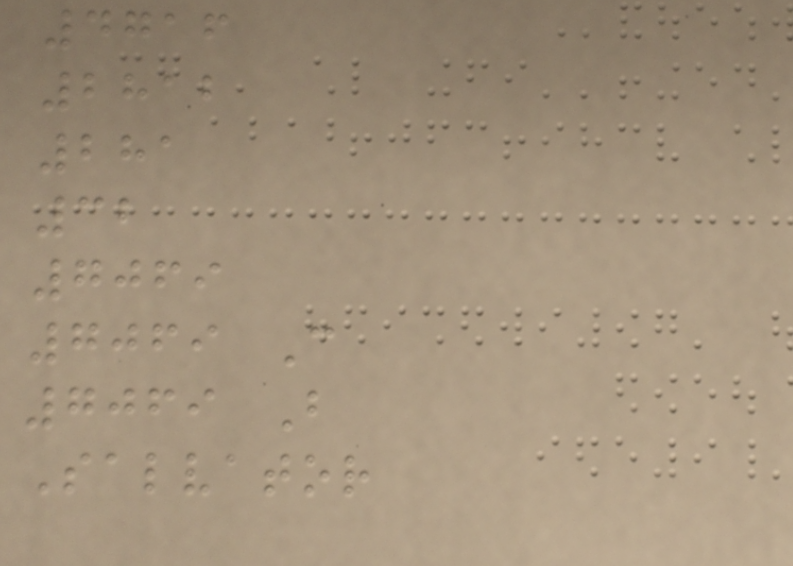4716
2812
281
32
7069
7069 C
7069 B
Salvator
